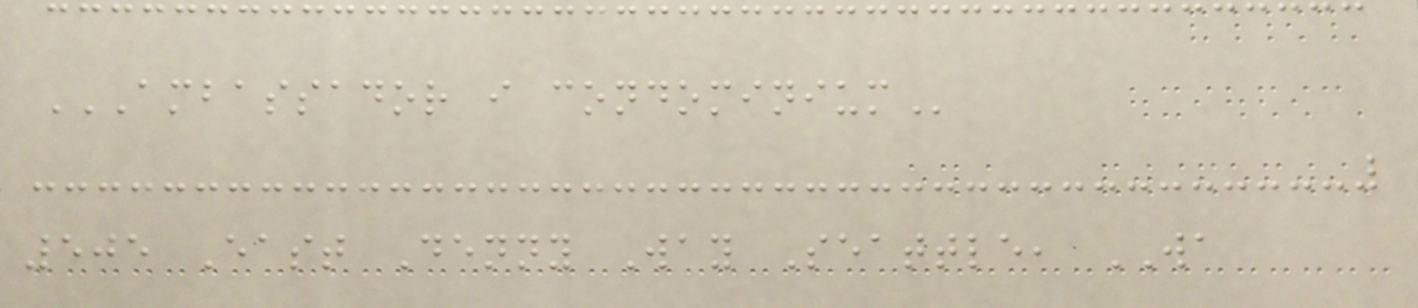AMBASSADOR I CONDOMINIUM
505 East Denny Way Seattle, WA
